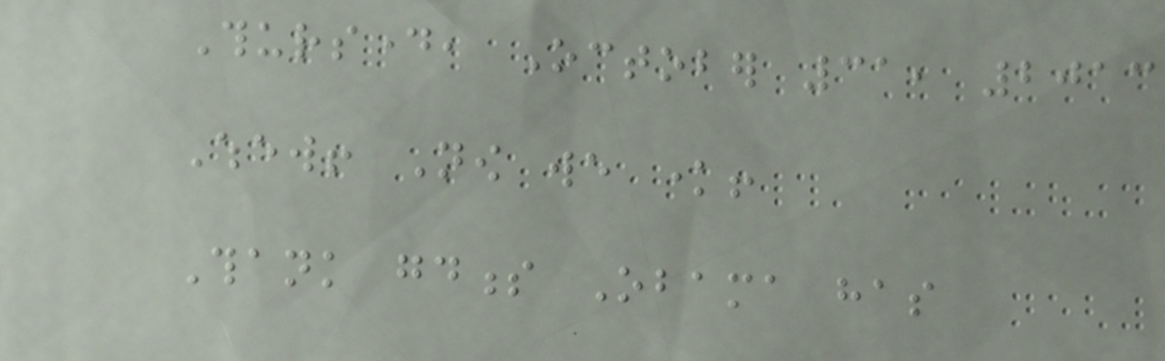Thursday, October 31, 2013
Whew! Now we know!
Thank goodness Obama has
